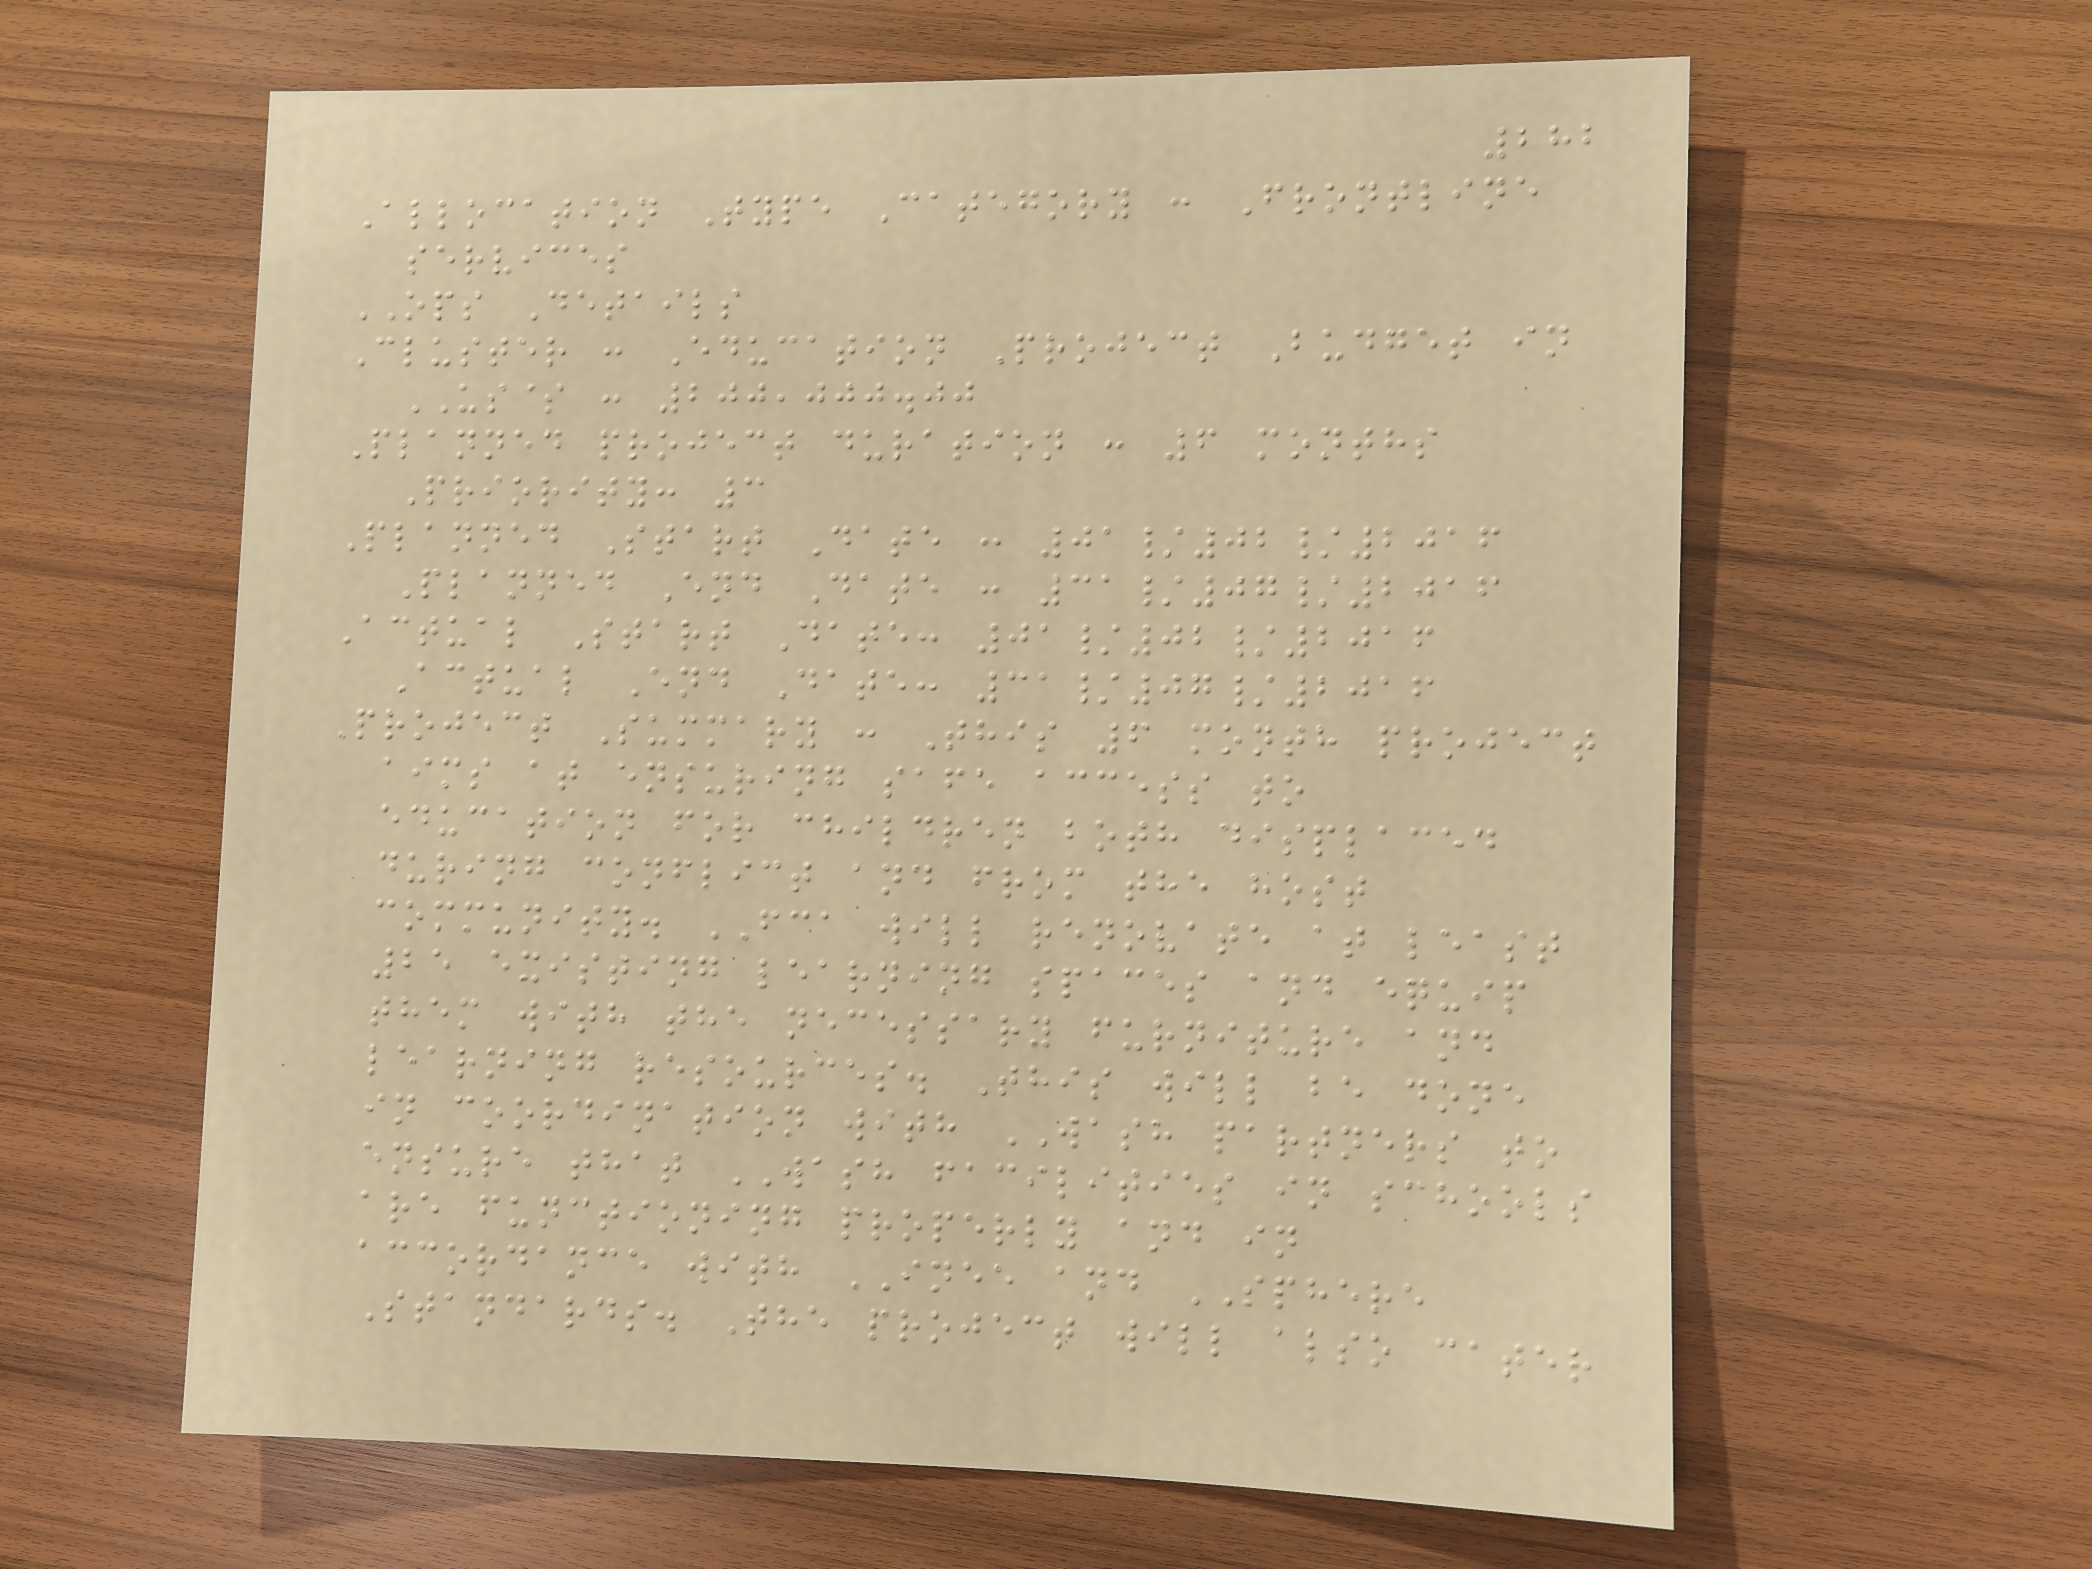282
Allocation Type Category : Frontline
services
OPS Details
Cluster : Education Project Budget in
US$ : 200,000.00
Planned project duration : 6 months
Priority: 3
Planned Start Date : 01/02/2016
Planned End Date : 31/07/2016
Actual Start Date: 01/02/2016
Actual End Date: 31/07/2016
Project Summary : This 6 month project
aims at ensuring safe access to
education for children both displaced
during conflict and from the host
community. FCA will renovate at least
25 existing learning spaces and equip
them with the necessary furniture and
learning resources. This will be done
in coordination with WASH partners to
ensure that WASH facilities in schools
are functioning properly and in
accordance with INEE and SPHERE
Standards. The project will also cater
